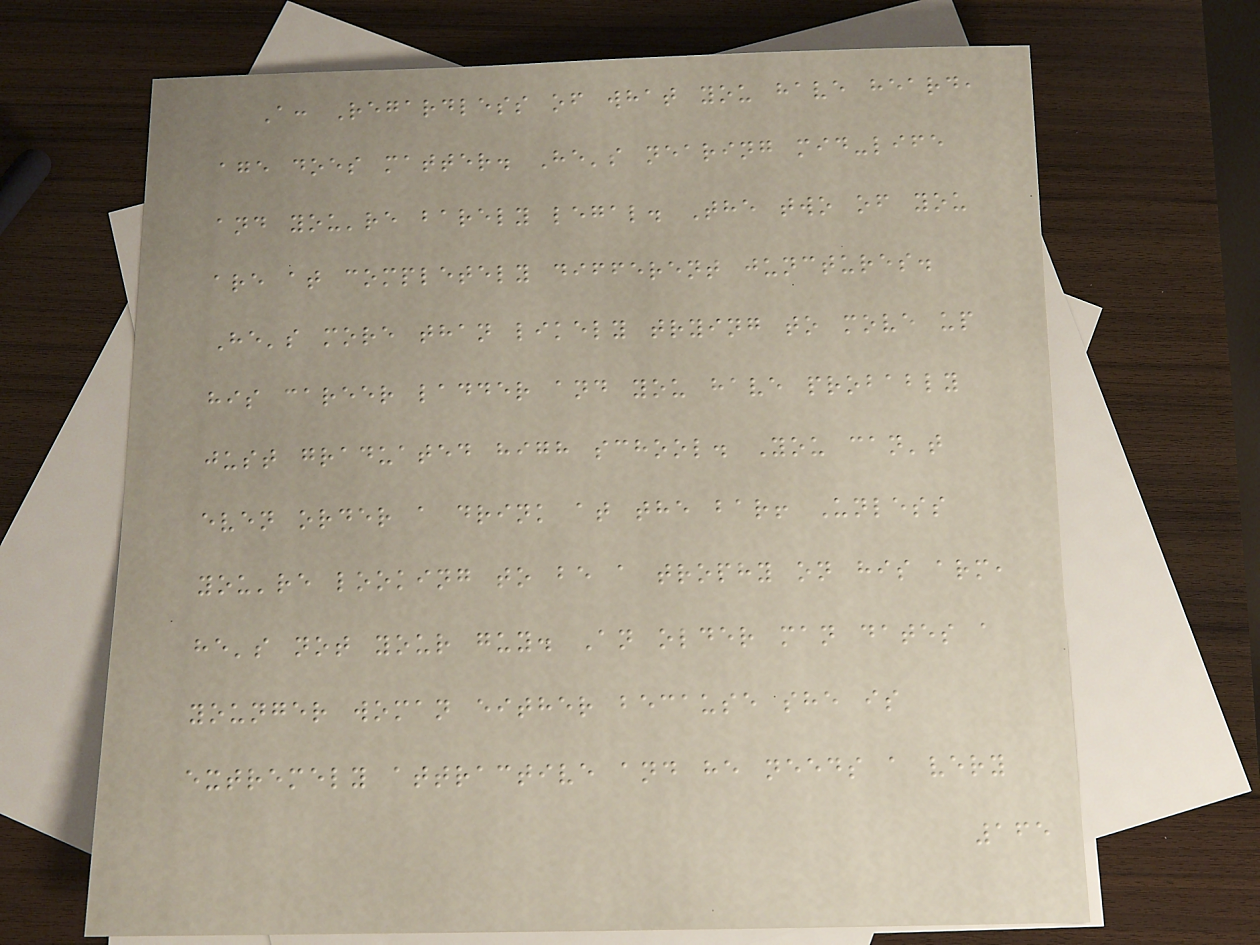A: Regardless of what you have heard,
age does matter. He's nearing mid-life
and you're barely legal. The two of you
are at completely different junctures.
He's more than likely trying to move up
his career ladder and you have probably
just graduated high school. You can't
even order a drink at the bar! Unless
you're looking to be a trophy on his arm,
he's not your guy. An older man dates a
younger woman either because she is
extremely attractive and he needs a very
165
